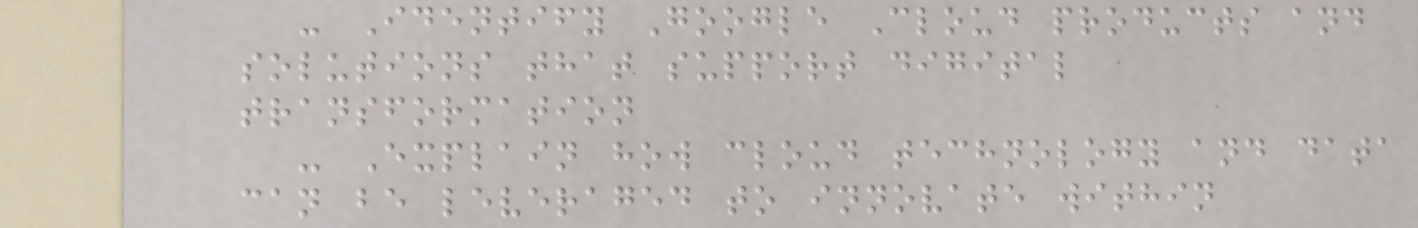- Identify Google Cloud products and
solutions that support digital
transformation
- Explain how cloud technology and data
can be leveraged to innovate within
